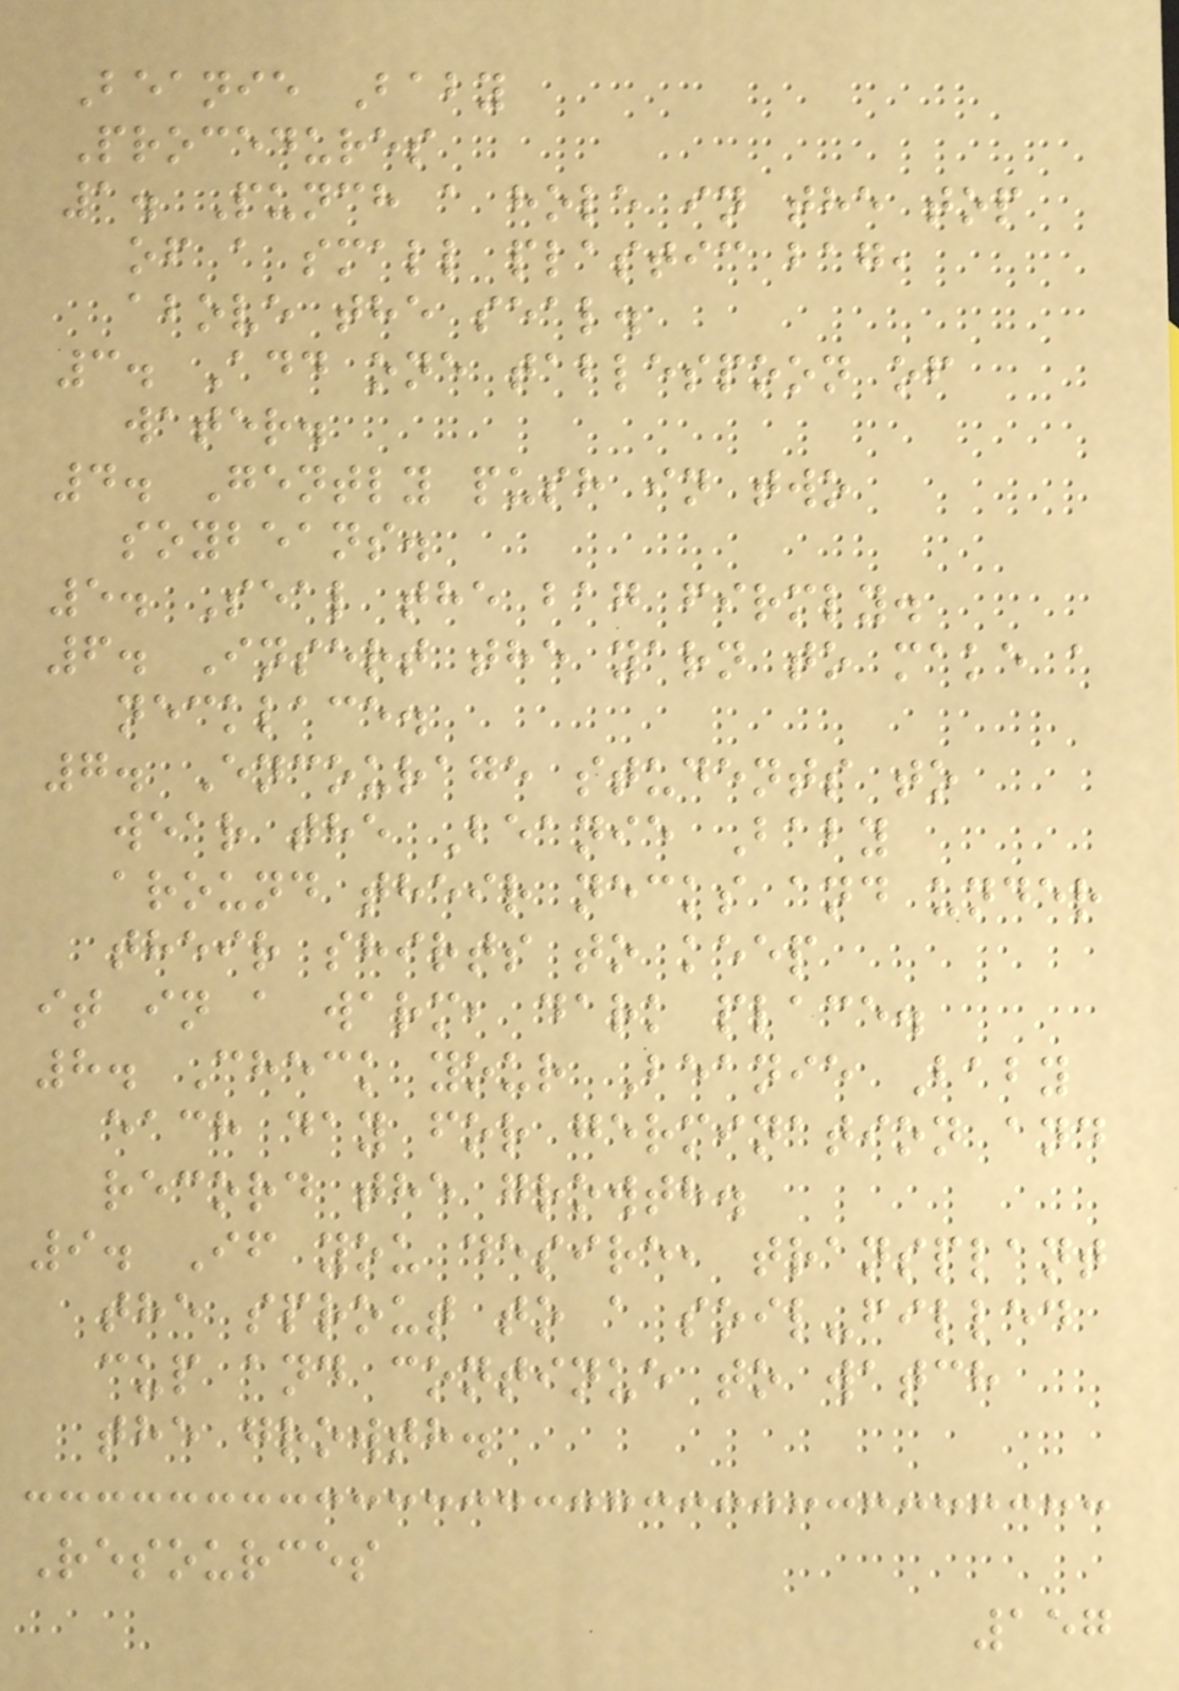Beanie Baby
Procedures
1. Punch a hole in the top
of a small plastic bag,
above the seal.
3. Add one tablespoon of
water.
4. Gently push in two
soybeans.
5. Seal the bag firmly.
6. Insert the yarn to make a
necklace.
7. Encourage students to
wear the Beanie Baby
around their necks and under
their shirts to keep
it in a warm, dark place.
8. Check your Beanie Baby
each day for germination and
record the growth.
9. If you desire, transplant
the sprout to a soil-filled
cup and continue to watch
the growth.
Resources
157
